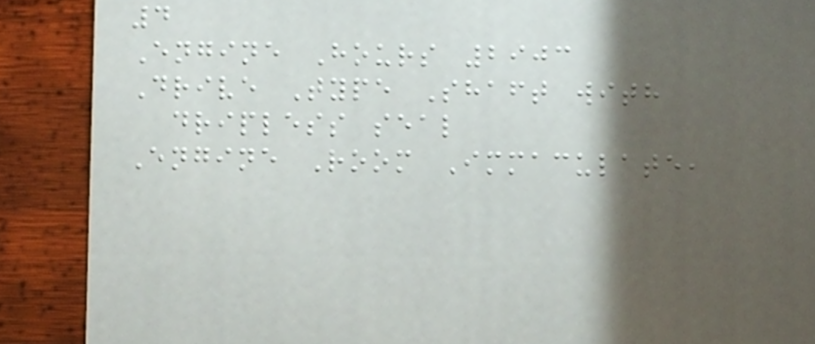4
Engine Hours 2903
Drive Type Shaft with
dripless seal
Engine Room Immaculate,
